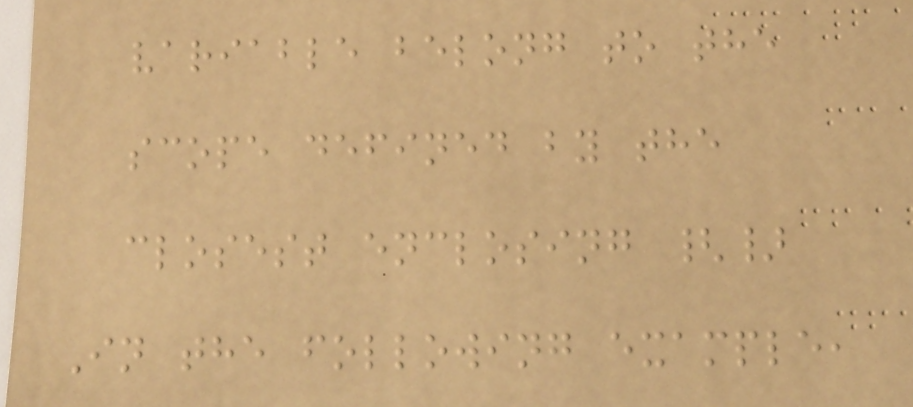variable belong to the
scope defined by the
closest enclosing {}
In the following example,
